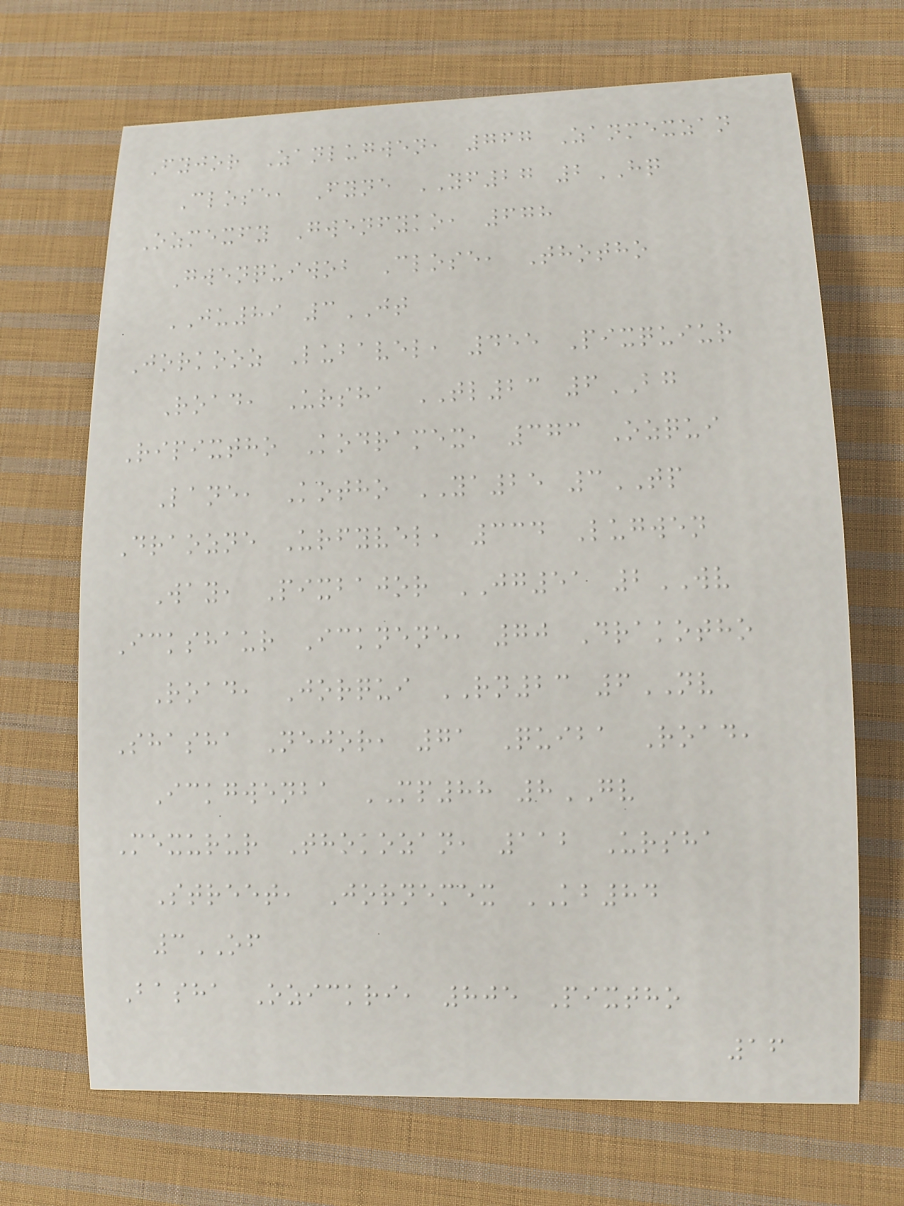Fyjor Zanlugwen, 767 Zanmexzan
Close, Fyne YF27 2HQ
Ozmexfy Gwenfyko, 678
Gwenquiwob Close, Thotho
JU89 3JT
Jorkooz Lubavel, 455 Pixquiur
Road, Ursha TL23 6BG
Ripixtho Kodramex, 373 Ozqui
Lane, Kotho YA25 3TP
Draozne Urfyvel, 334 Lugwen
Way, Pixbajor JG51 2WV
Ickshaur Icknene, 70 Drakotho
Road, Jorqui RN23 6NV
Shasha Nejor, 71 Quiba Road,
Ickgwenba MP88 8GV
Mexurur Thokozan, 112 Ursha
Street, Jornemex KB84
3OF
Basha Ozickri, 805 Pixtho
16
